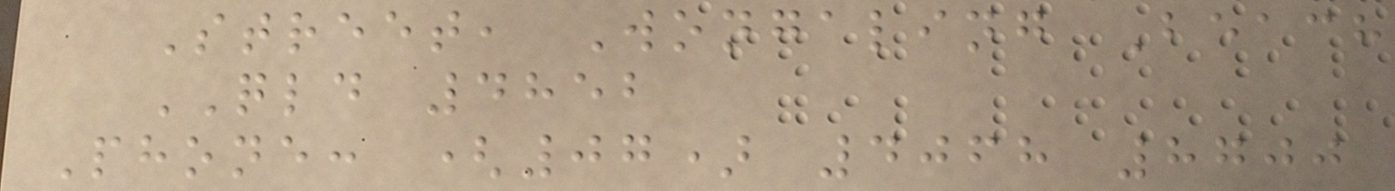Street, Wongaling Beach
QLD 4852
Phone: (07) 4068 8700
